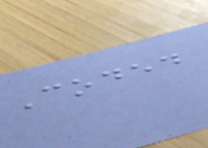Coded
